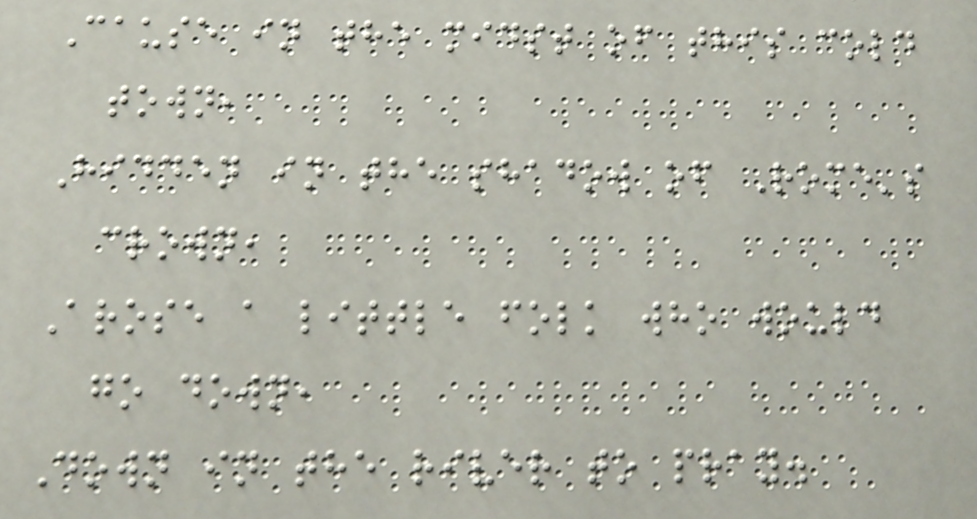Cause in the midst of this cold
town,
Hidden in the shadow of Rome's
crown,
Arose a little folk who would
go down,
Down in the river to pray.
